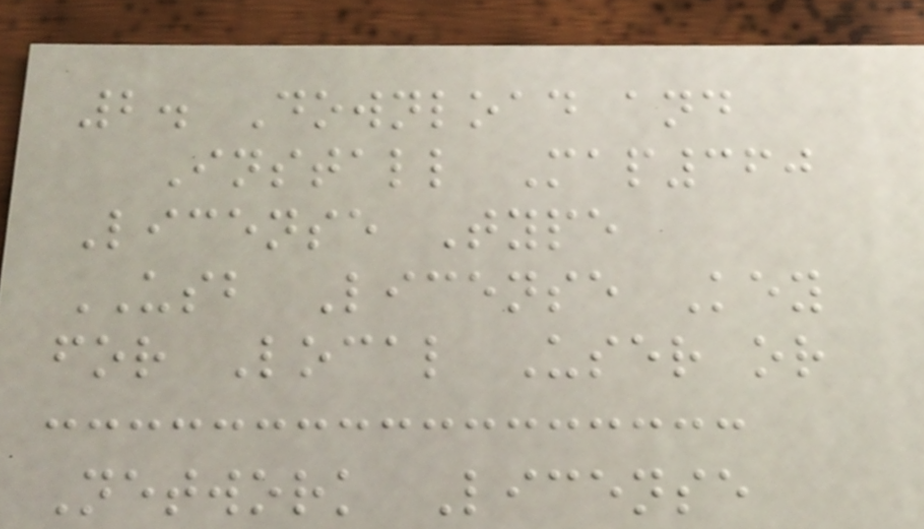2. Download and
Install Map360
License Type
USB License Key
for Local User or
Network License
